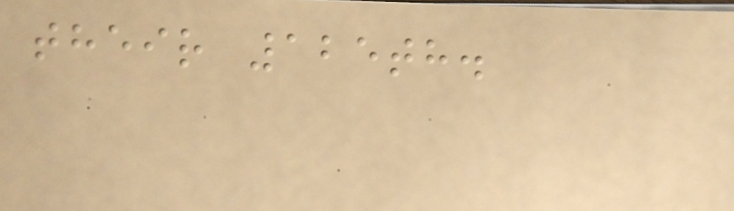their 125th.
